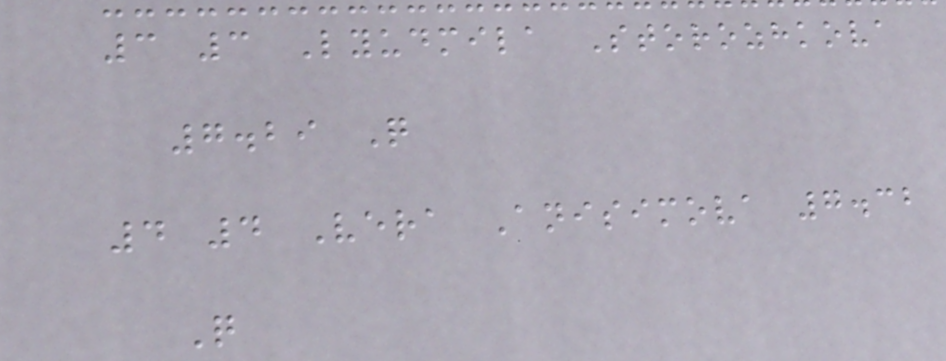3 3 Lyudmila Storozhkova
7.29 Q
4 4 Vera Anisimova 7.32
Q
